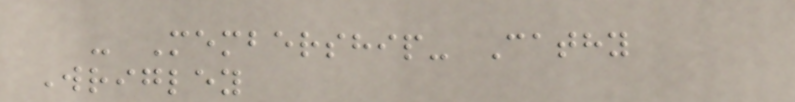- Membership- Cathy
Wrigley
